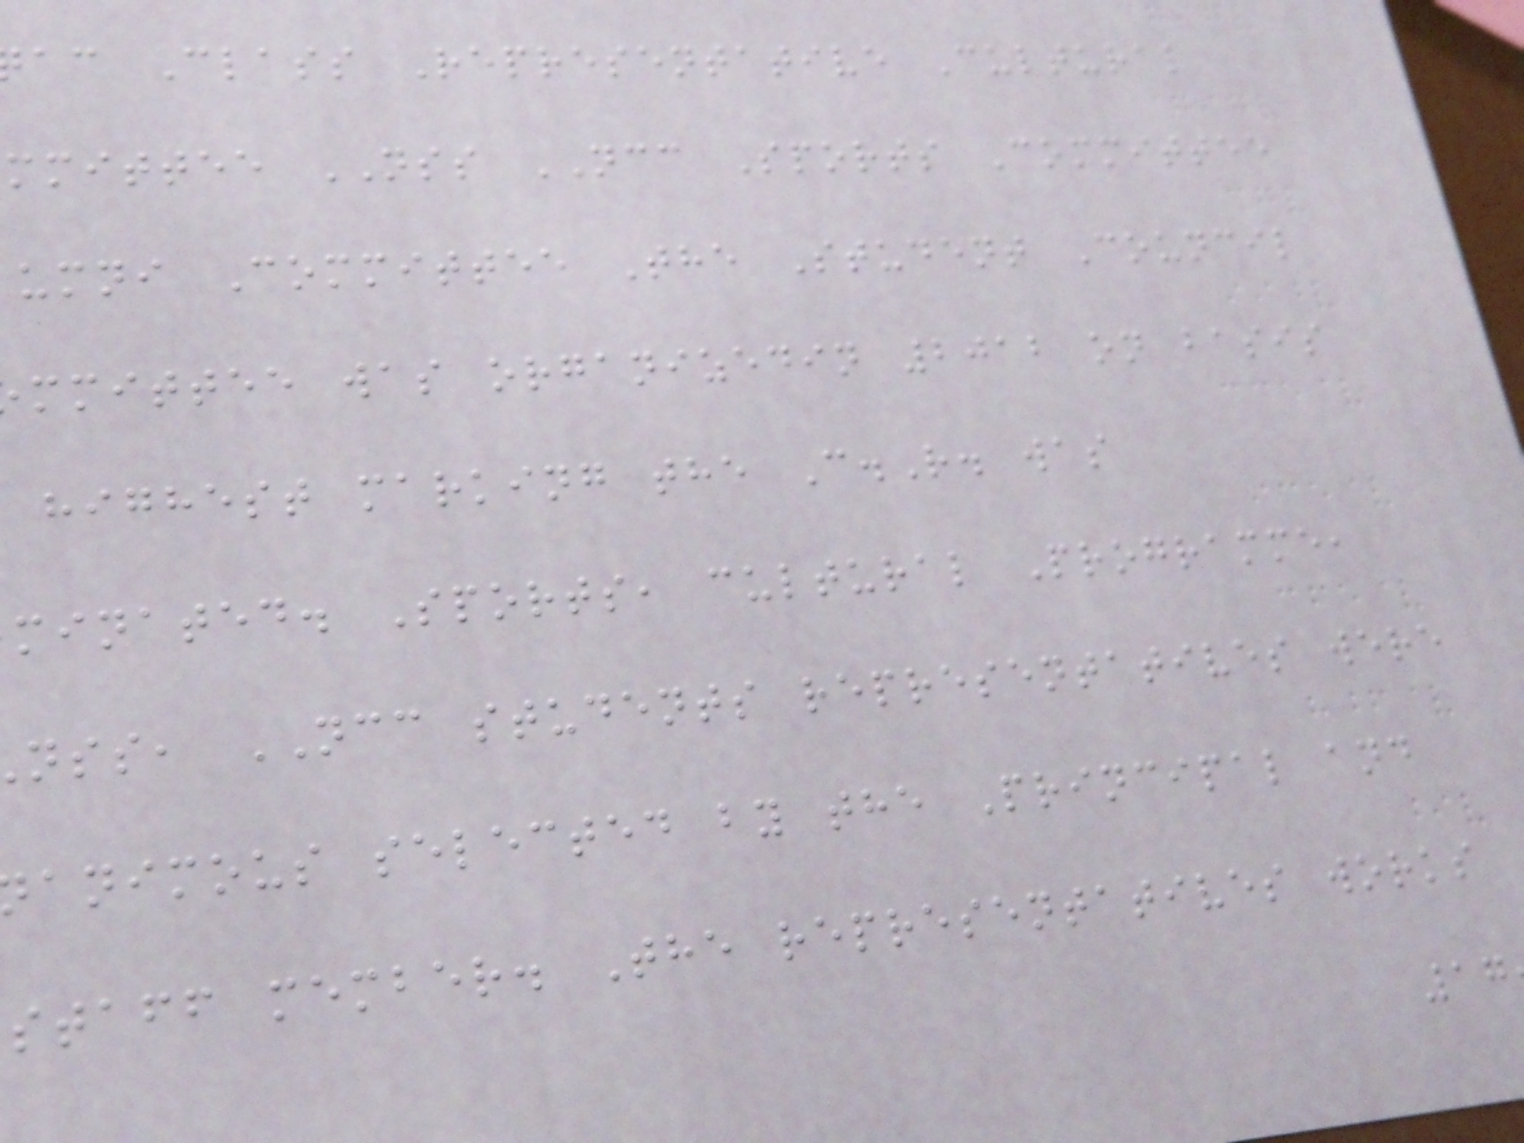ac Class Representative Cultural
mmittee NSS NCC Sports Committee
umni Committee The Student Council
mmittee was organizedin 2012 on basis
highest marking the C.R. was
minated. Sports, cultural Programme,
nss, NCC students representatives were
animous selected by the Principal and
staff member. The representatives works
